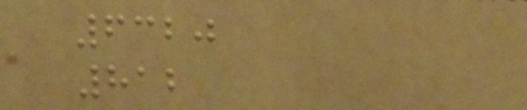6320
812
